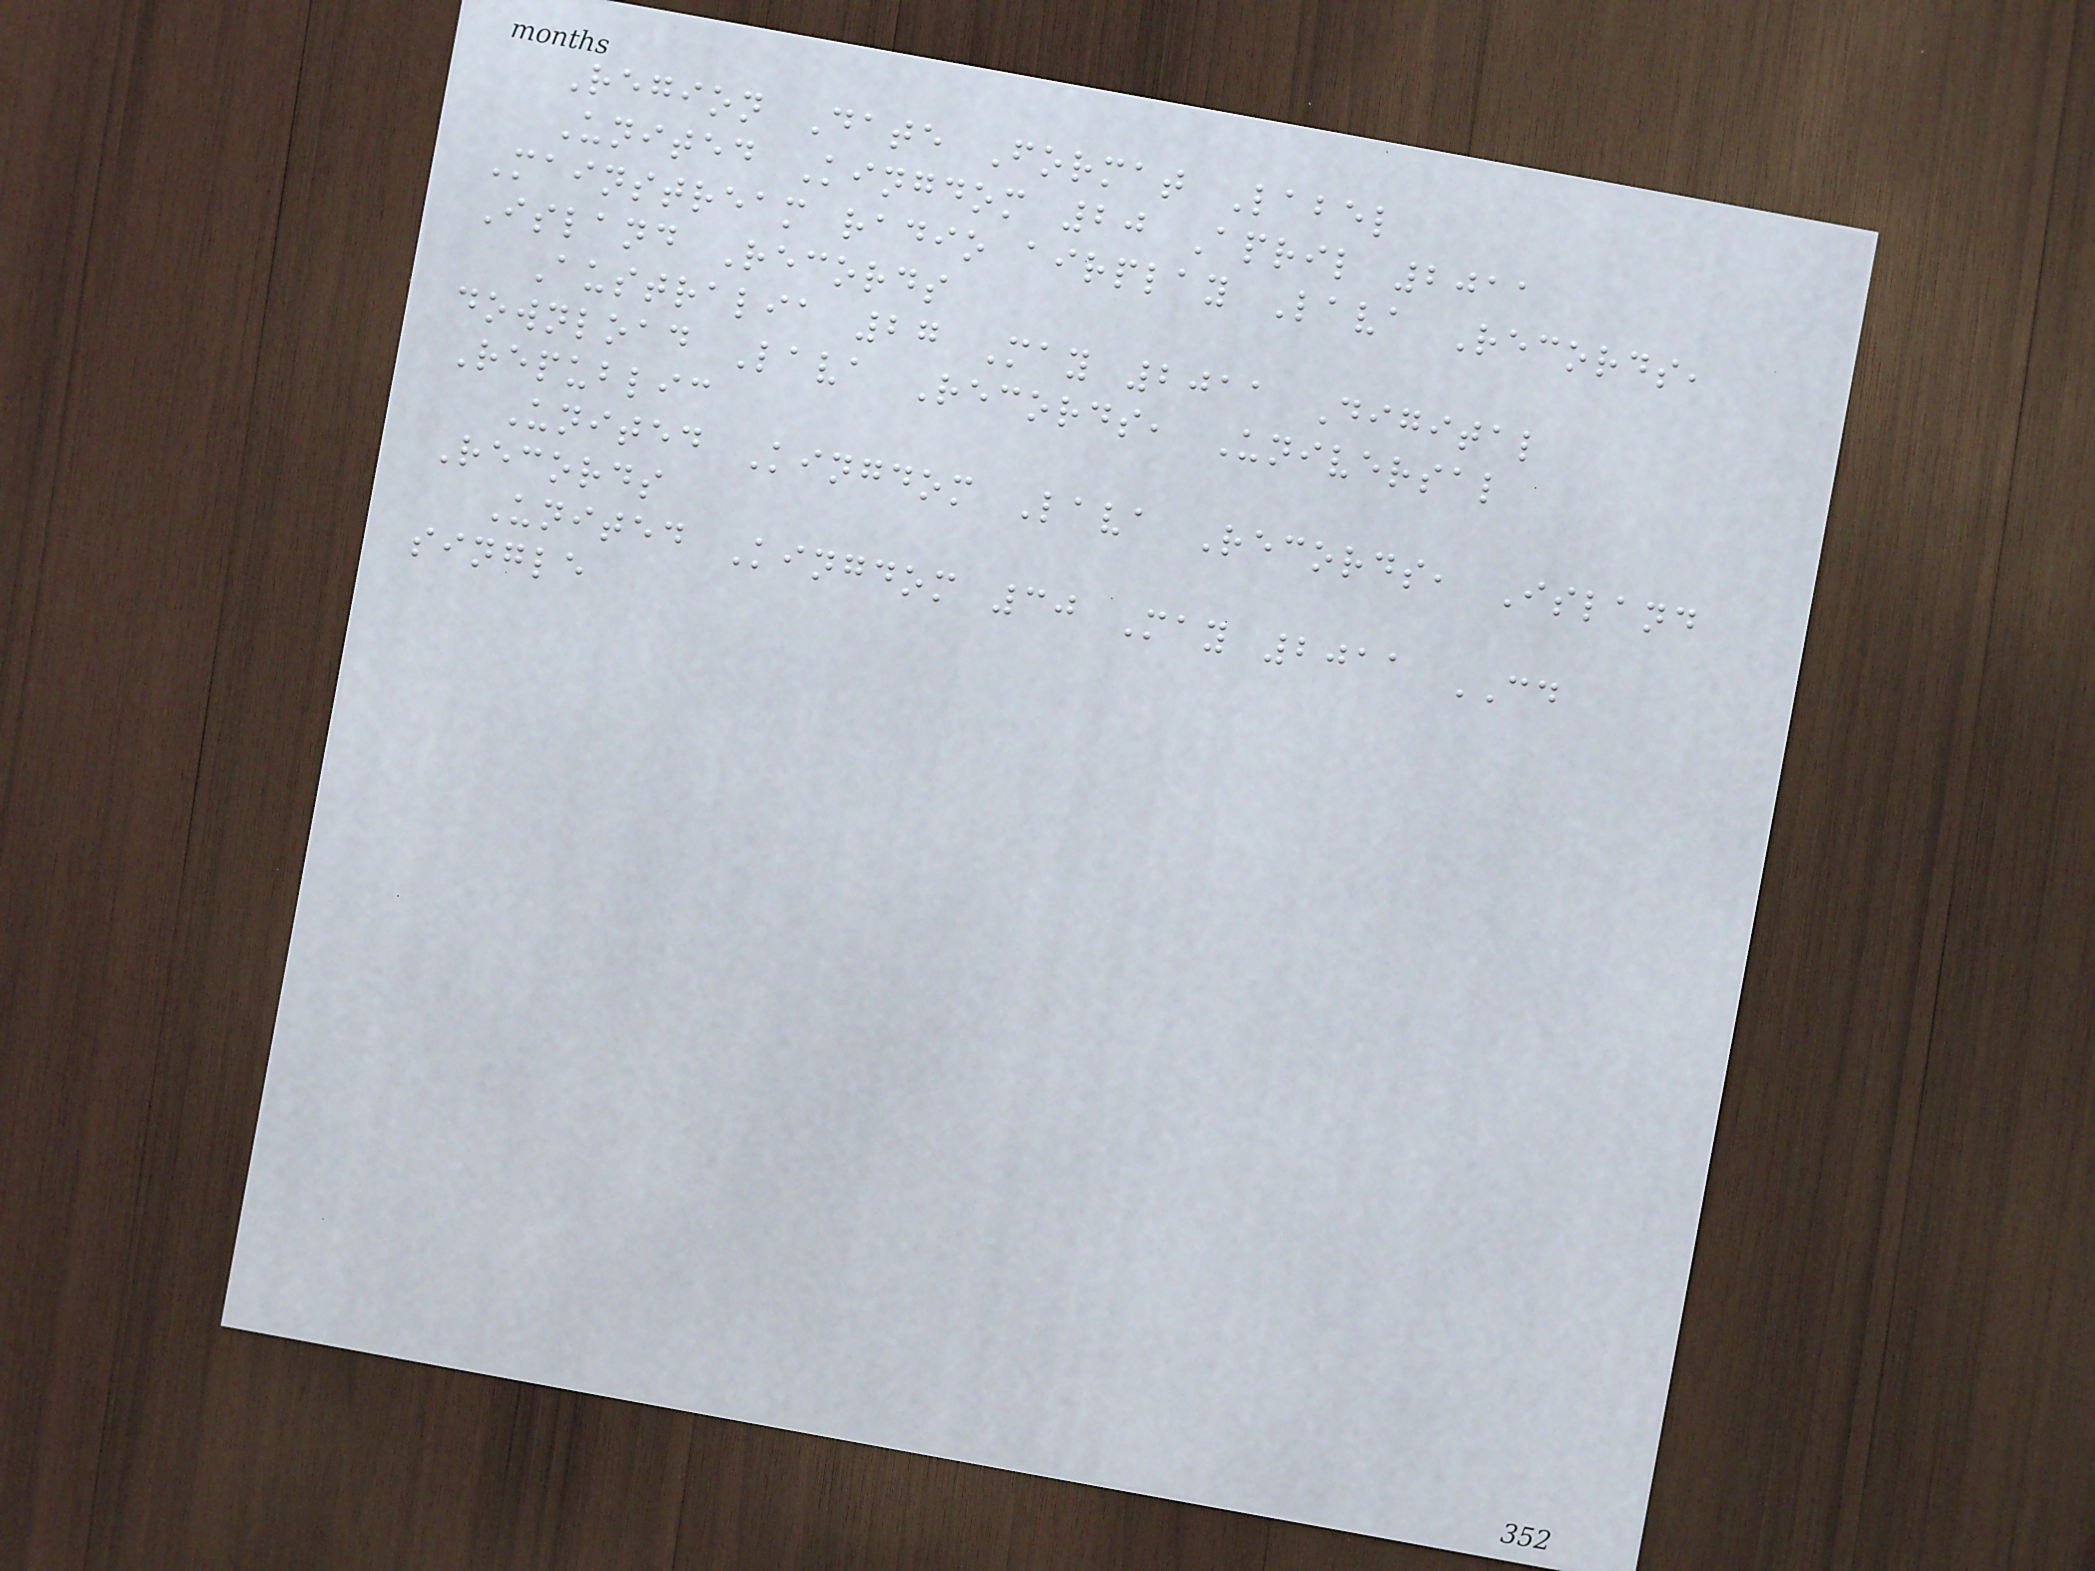Region Date Format Label
United Kingdom 20 April 2011
Mainstream radio airplay Lava Records,
Island Records
Australia 27 May 2011 Digital
download Lava Records, Universal
Republic
United Kingdom Lava Records, Island
Records
United Kingdom 30 May 2011 CD
single
